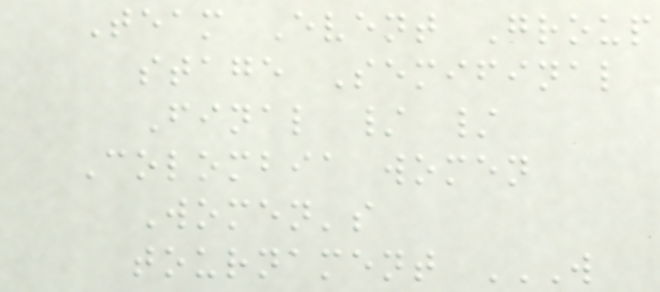Team Event Group
stage Semifinal
Final / /
Colombia women
Women's
tournament W
